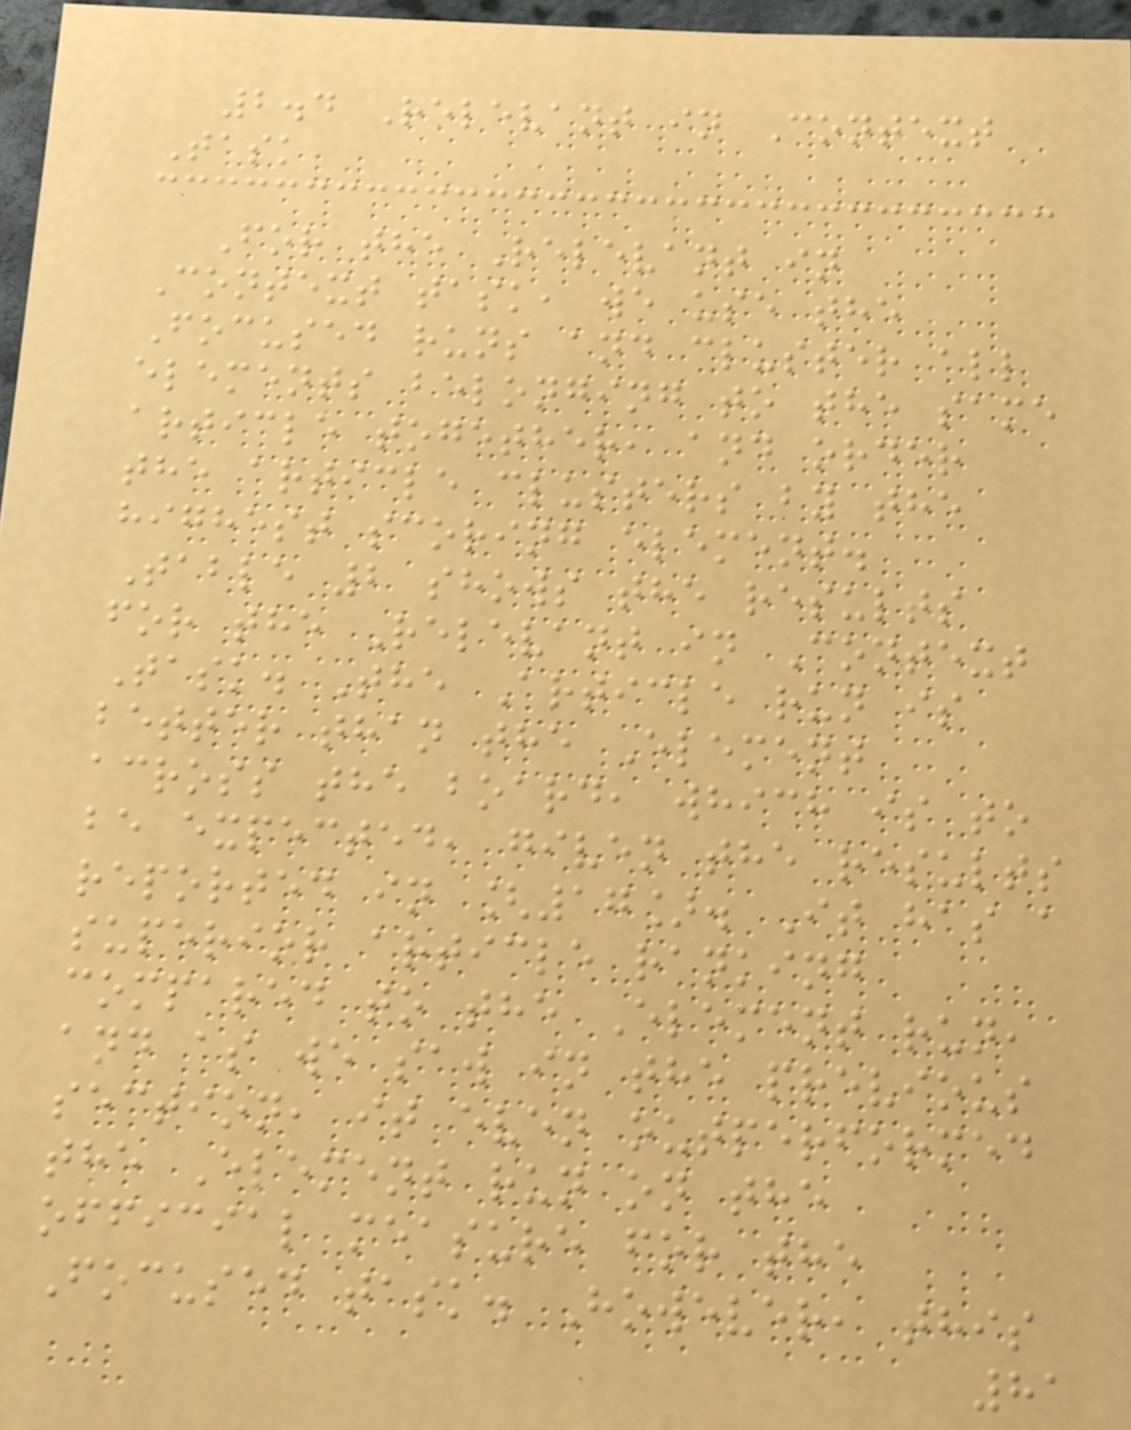2.4 Relevant in Context
Task
For the Relevant in
Context task, we use the
Focused runs and cluster all
elements belonging to the same
article together, and order
the article clusters by the
highest scoring element.
Table 2 shows the results
for the Relevant in Context
Task. The Article run is
better than the Element
across the board, which is to
be expected, given the results
reported in [17]. It has a
superior article ranking
compared to the Element run,
and as we saw in the previous
section, it even outperformed
the Element run on the
official measure for the
Focused task. However, this
81
